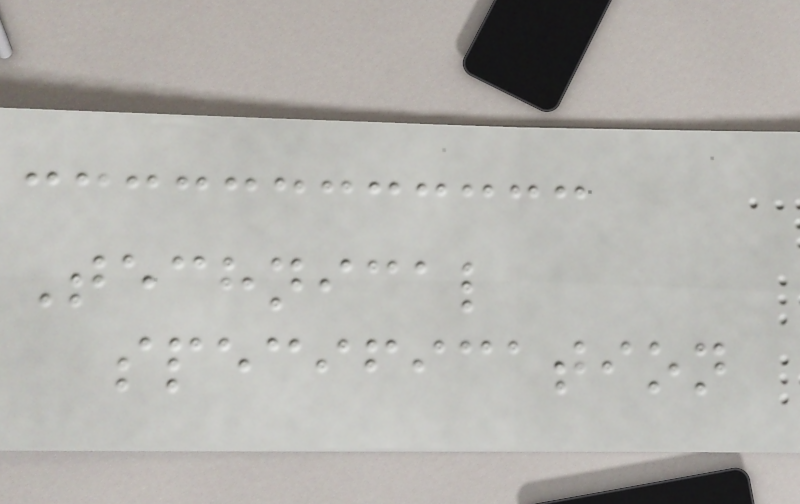Technical
specification
